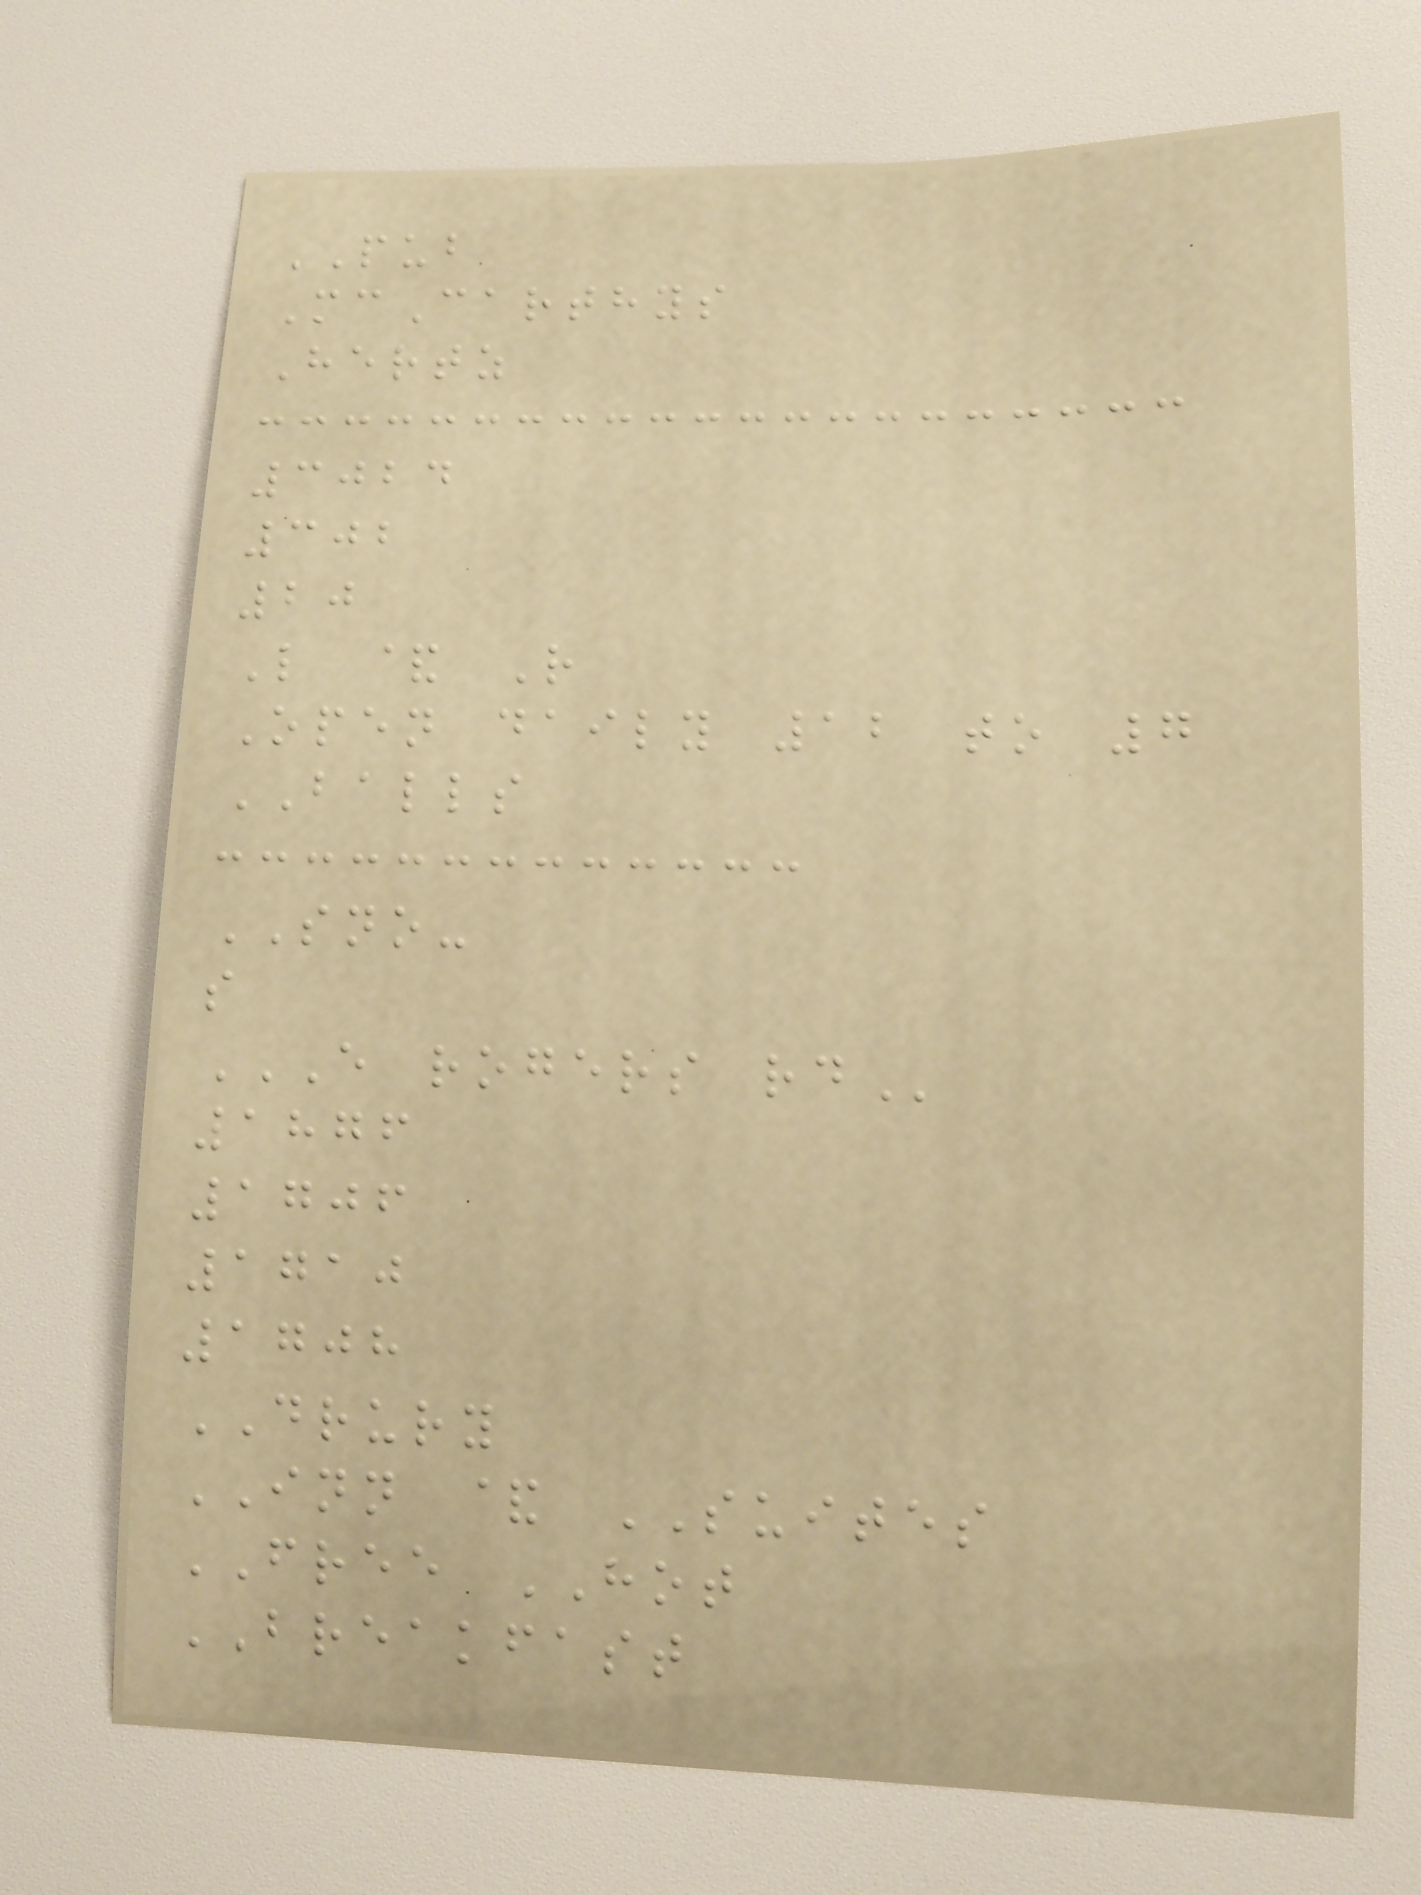PUB
McCarthys
Hertz
3024
302
20
L & R
Open daily 12 to 7
BALLS
SNO-
s
E ROGERS RD
1876
1706
1710
1708
DRURY
INN & SUITES
FREE HOT
BREAKFAST
